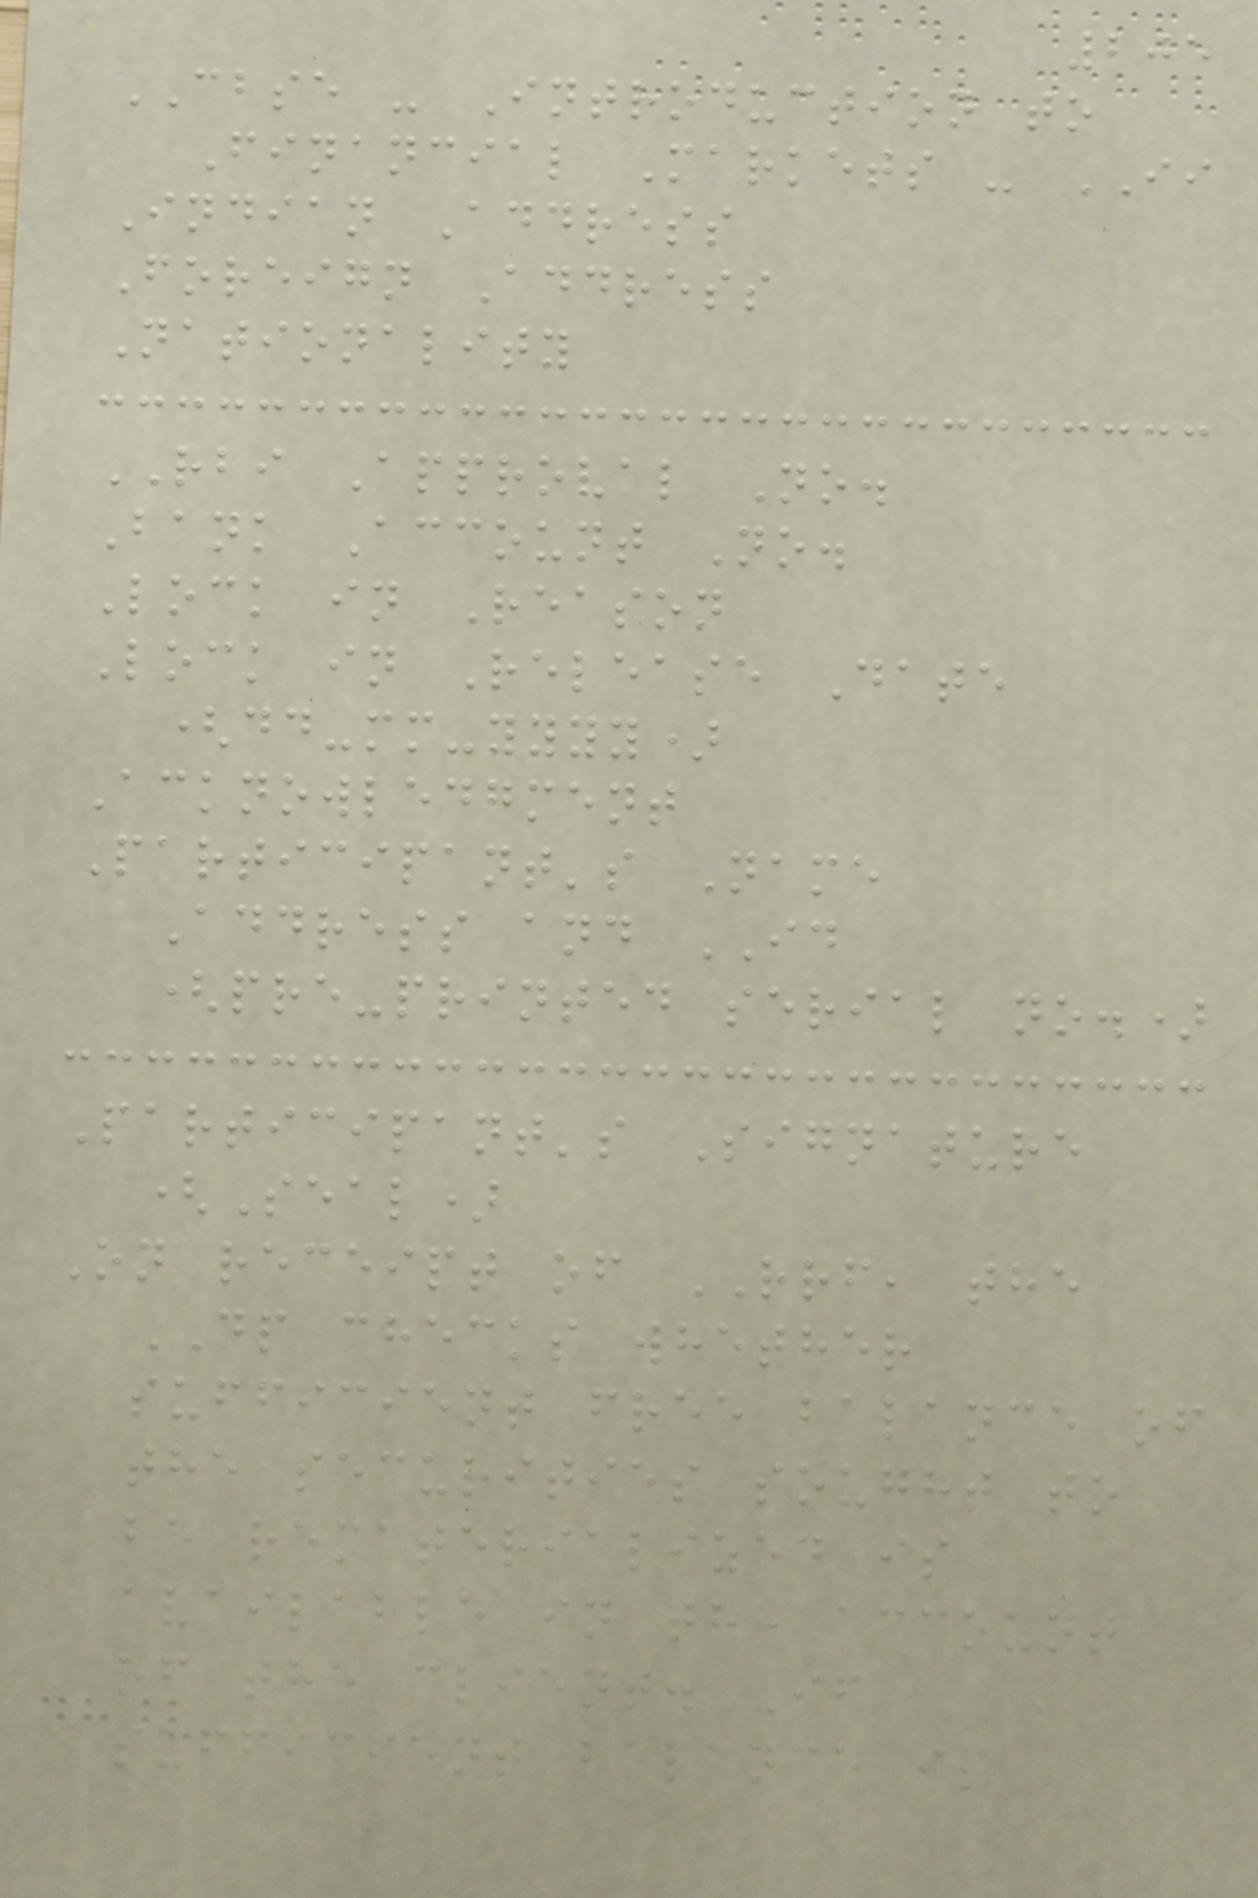205
CBSE - Introduction to
Financial Markets - II
Indian Address
Foreign Address
Nationality
RBI Approval No.
Bank Account No.
Lock in Reason
Lock in Release Date
(dd-mm-yyyy)
Acknowledgment
Participant's Name
Address and ID
(pre-printed serial no.)
Participant's Signature
(Seal)
On receipt of RRF, the
DP checks whether
sufficient free balance of
the securities sought to
be rematerialized is
available in the account
of the client. If
sufficient balance is
